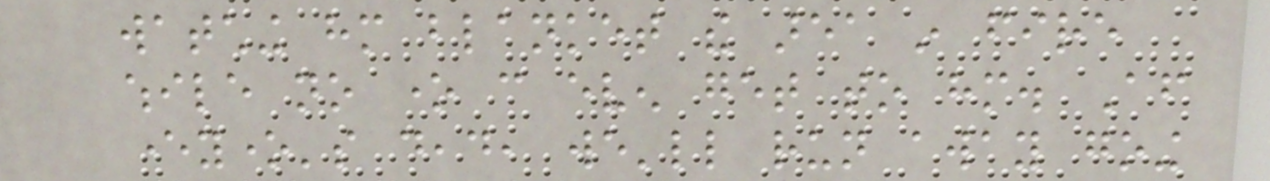watching him blanket the area in fire
while no one can even get to him. After
everyone's dead, we'll run away going
